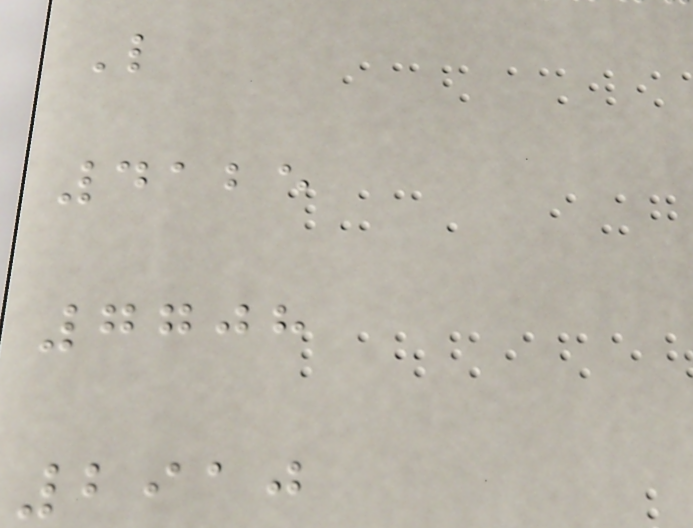L
4125
7708
2910
